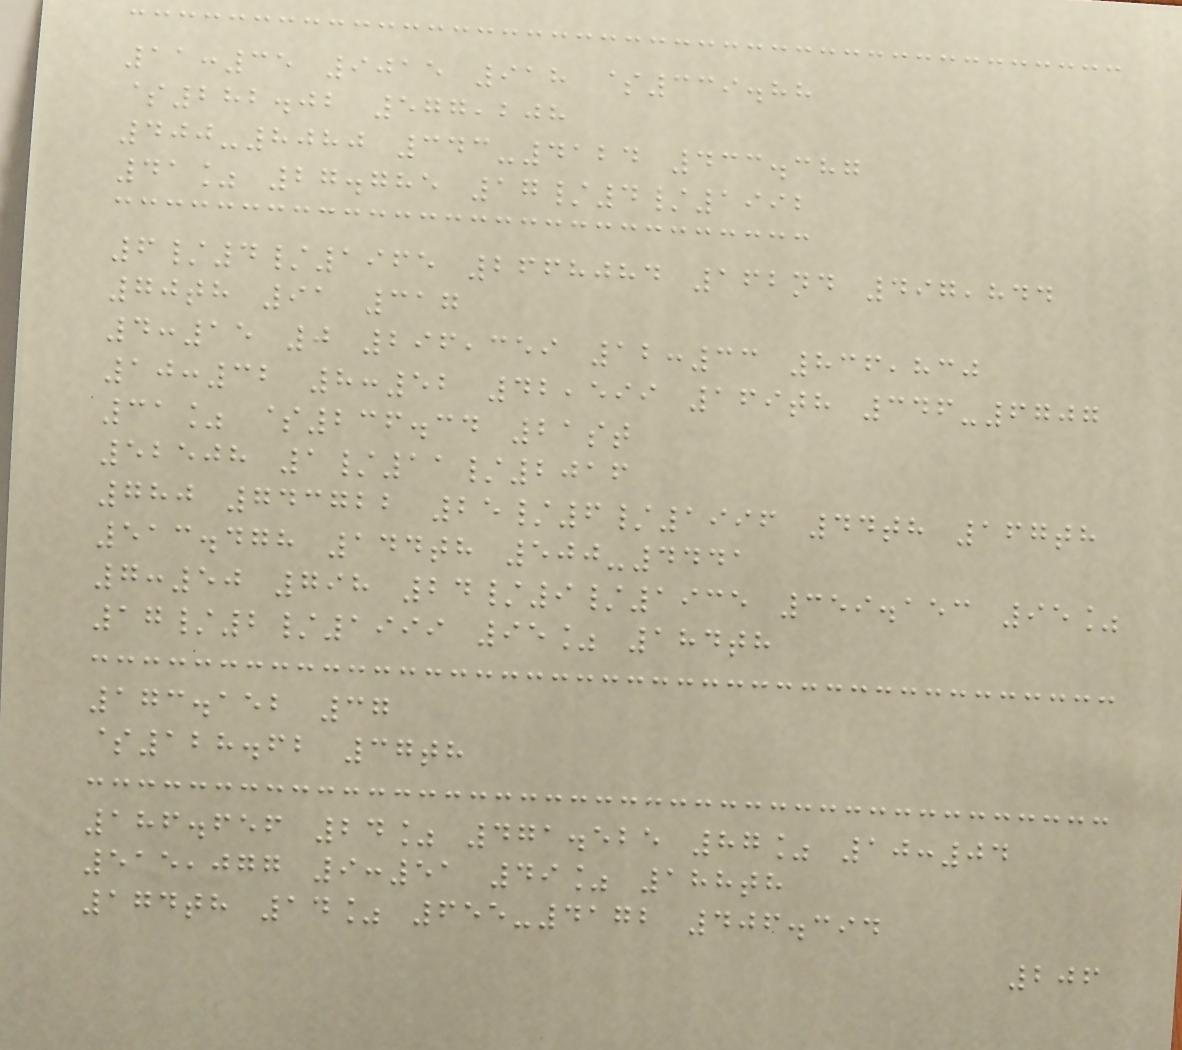11:35 9015 918 $339.88
$282.02 577,208
400-8080 343-4124 433.387
41% 27.785 17/4/1992
6/4/1965 2668084 162nd 497,844
70th 91 317
4:15 0 296,359 12:33 836,830
10:32 8:52 42,599 169th 346-6707
31% $236.34 21st
52508 1/11/2016
780 743722 25/6/1996 44th 167th
513.478 144th 500-4441
7:50 798 24/9/1935 359.153 95%
17/2/1999 95% 184th
173.152 37
$128.62 37th
186.656 24% 471.525 87% 10:04
515,077 9:51 49% 188th
174th 14% 655-4172 406.394
206
